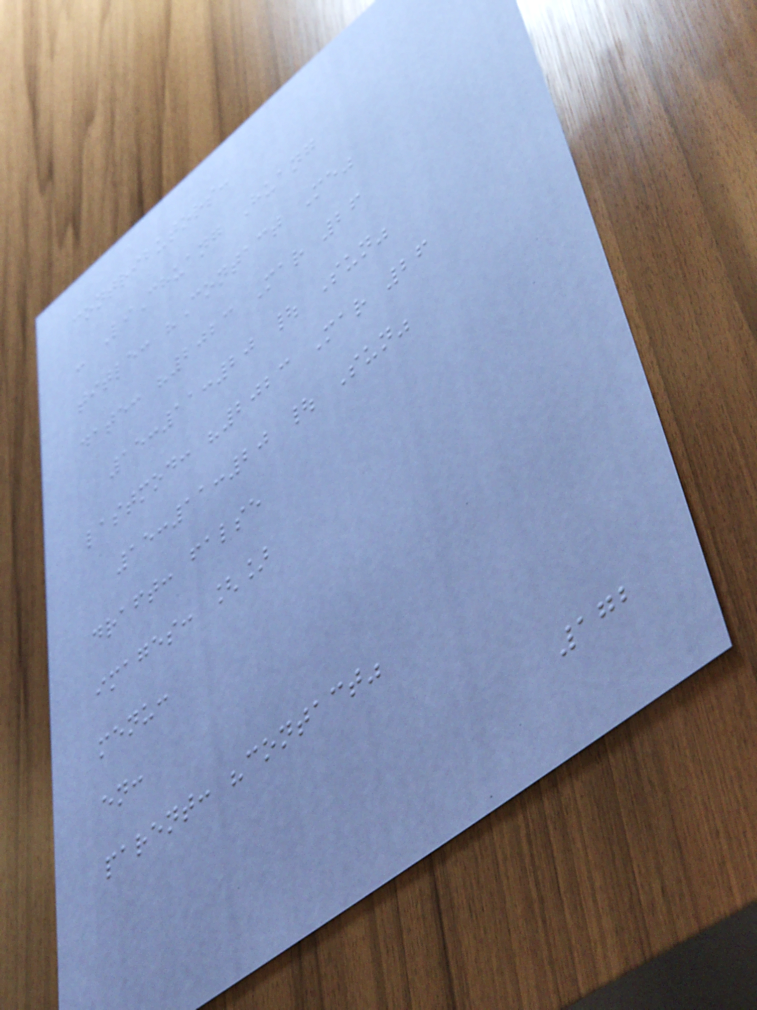contributors:
- LiChuang Huang
title: "Contact Me"
date: "2023 Mar 26
15:11:20 | Sun"
lastmod: "2023 Mar 26
15:11:20 | Sun"
draft: false
images: []
menu:
en:
parent: "contact"
172
